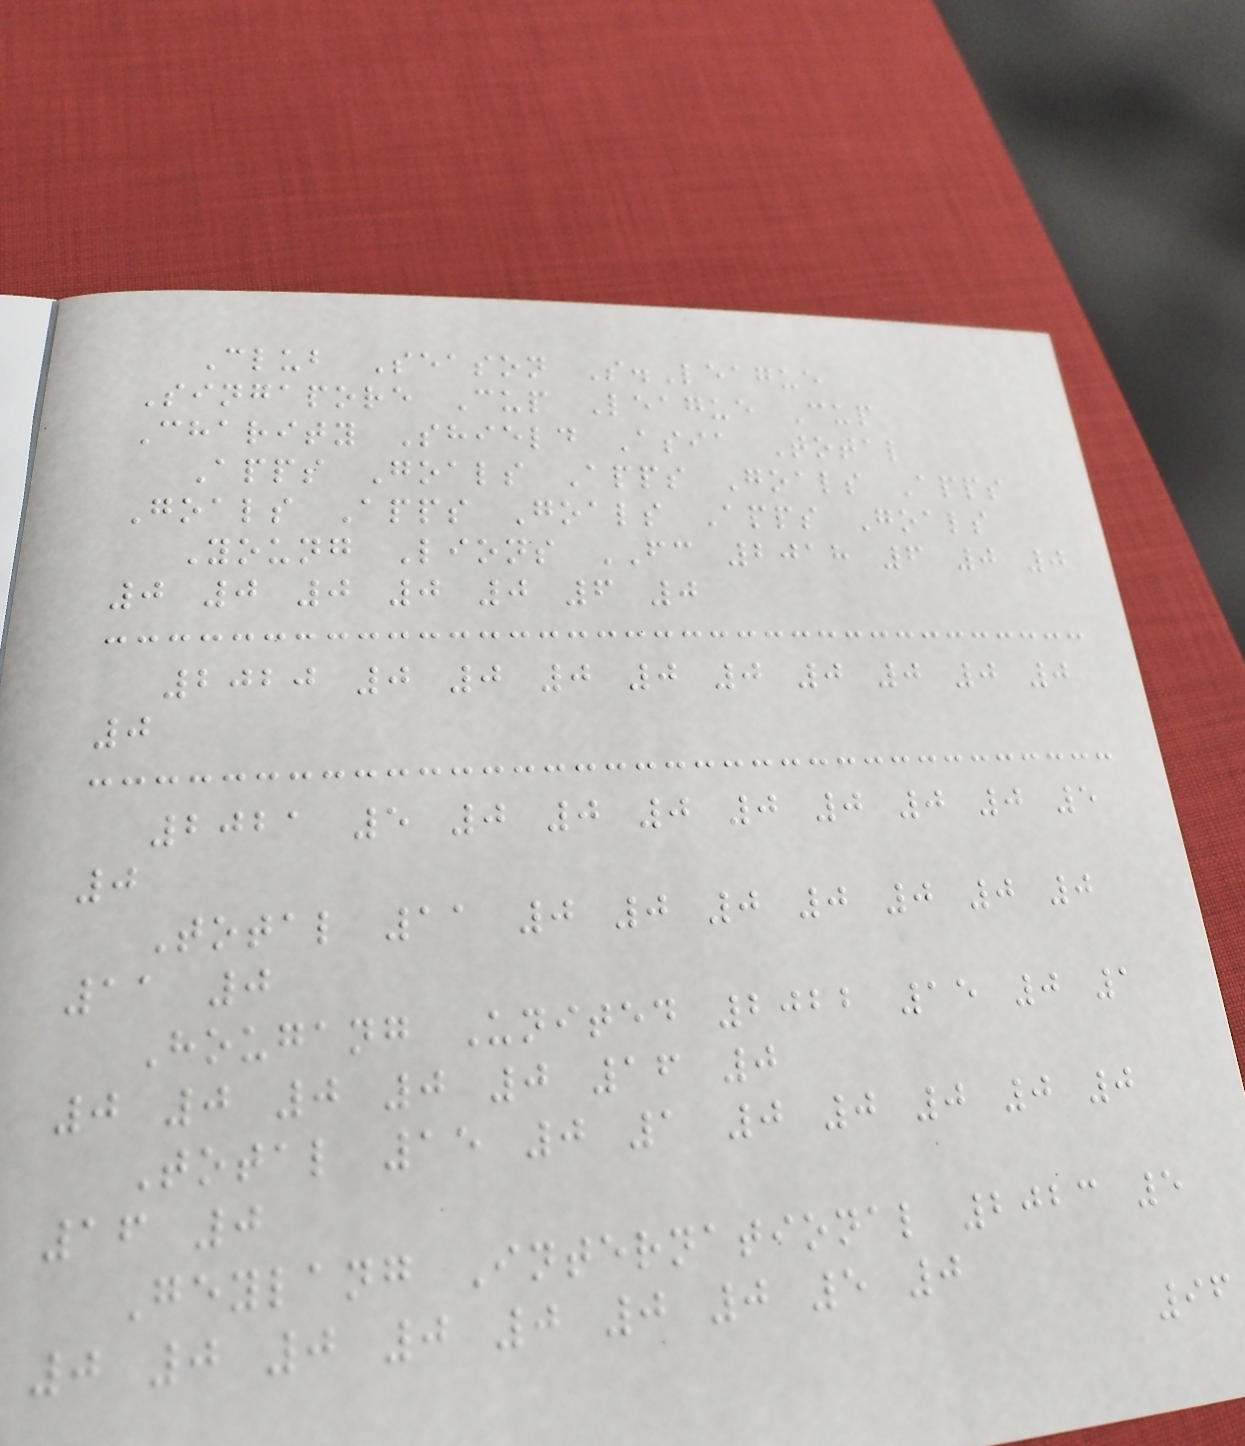Club Season S.League
Singapore Cup League Cup
Charity Shield Asia Total
Apps Goals Apps Goals Apps
Goals Apps Goals Apps Goals
Young Lions FC 2018 6 0 0
0 0 0 0 0 6 0
2020 0 0 0 0 0 0 0 0 0
0
2021 5 0 0 0 0 0 0 0 5
0
Total 11 0 0 0 0 0 0 0
11 0
Hougang United 2022 15 0 1
0 0 0 0 0 16 0
Total 15 0 1 0 0 0 0 0
16 0
Geylang International 2023 5
0 0 0 0 0 0 0 5 0
96
